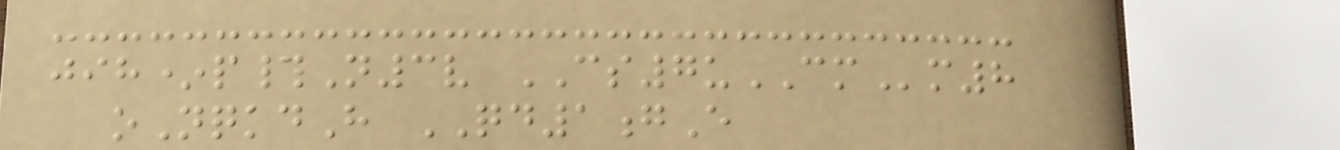jih*p#N3v CS7uCMm8
oNqkdH QD1gE
